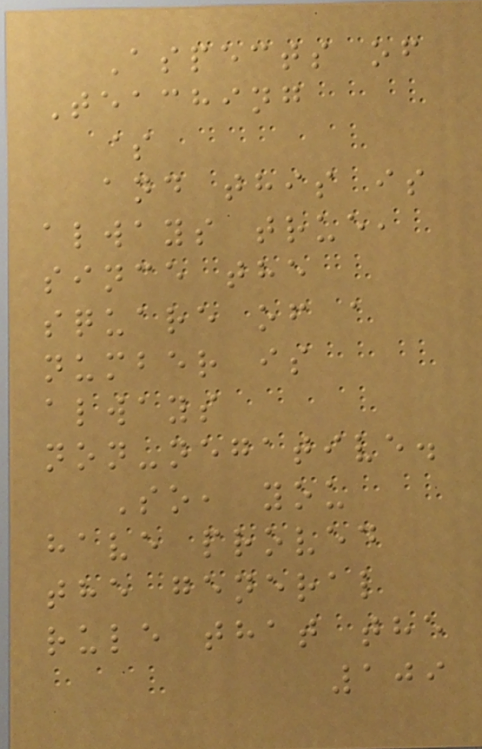Aspects of
Teaching
$
and this is
always true,
since the
square of a
number is
always
non-negative.
So, you
have proved
the general
rule that the
109
